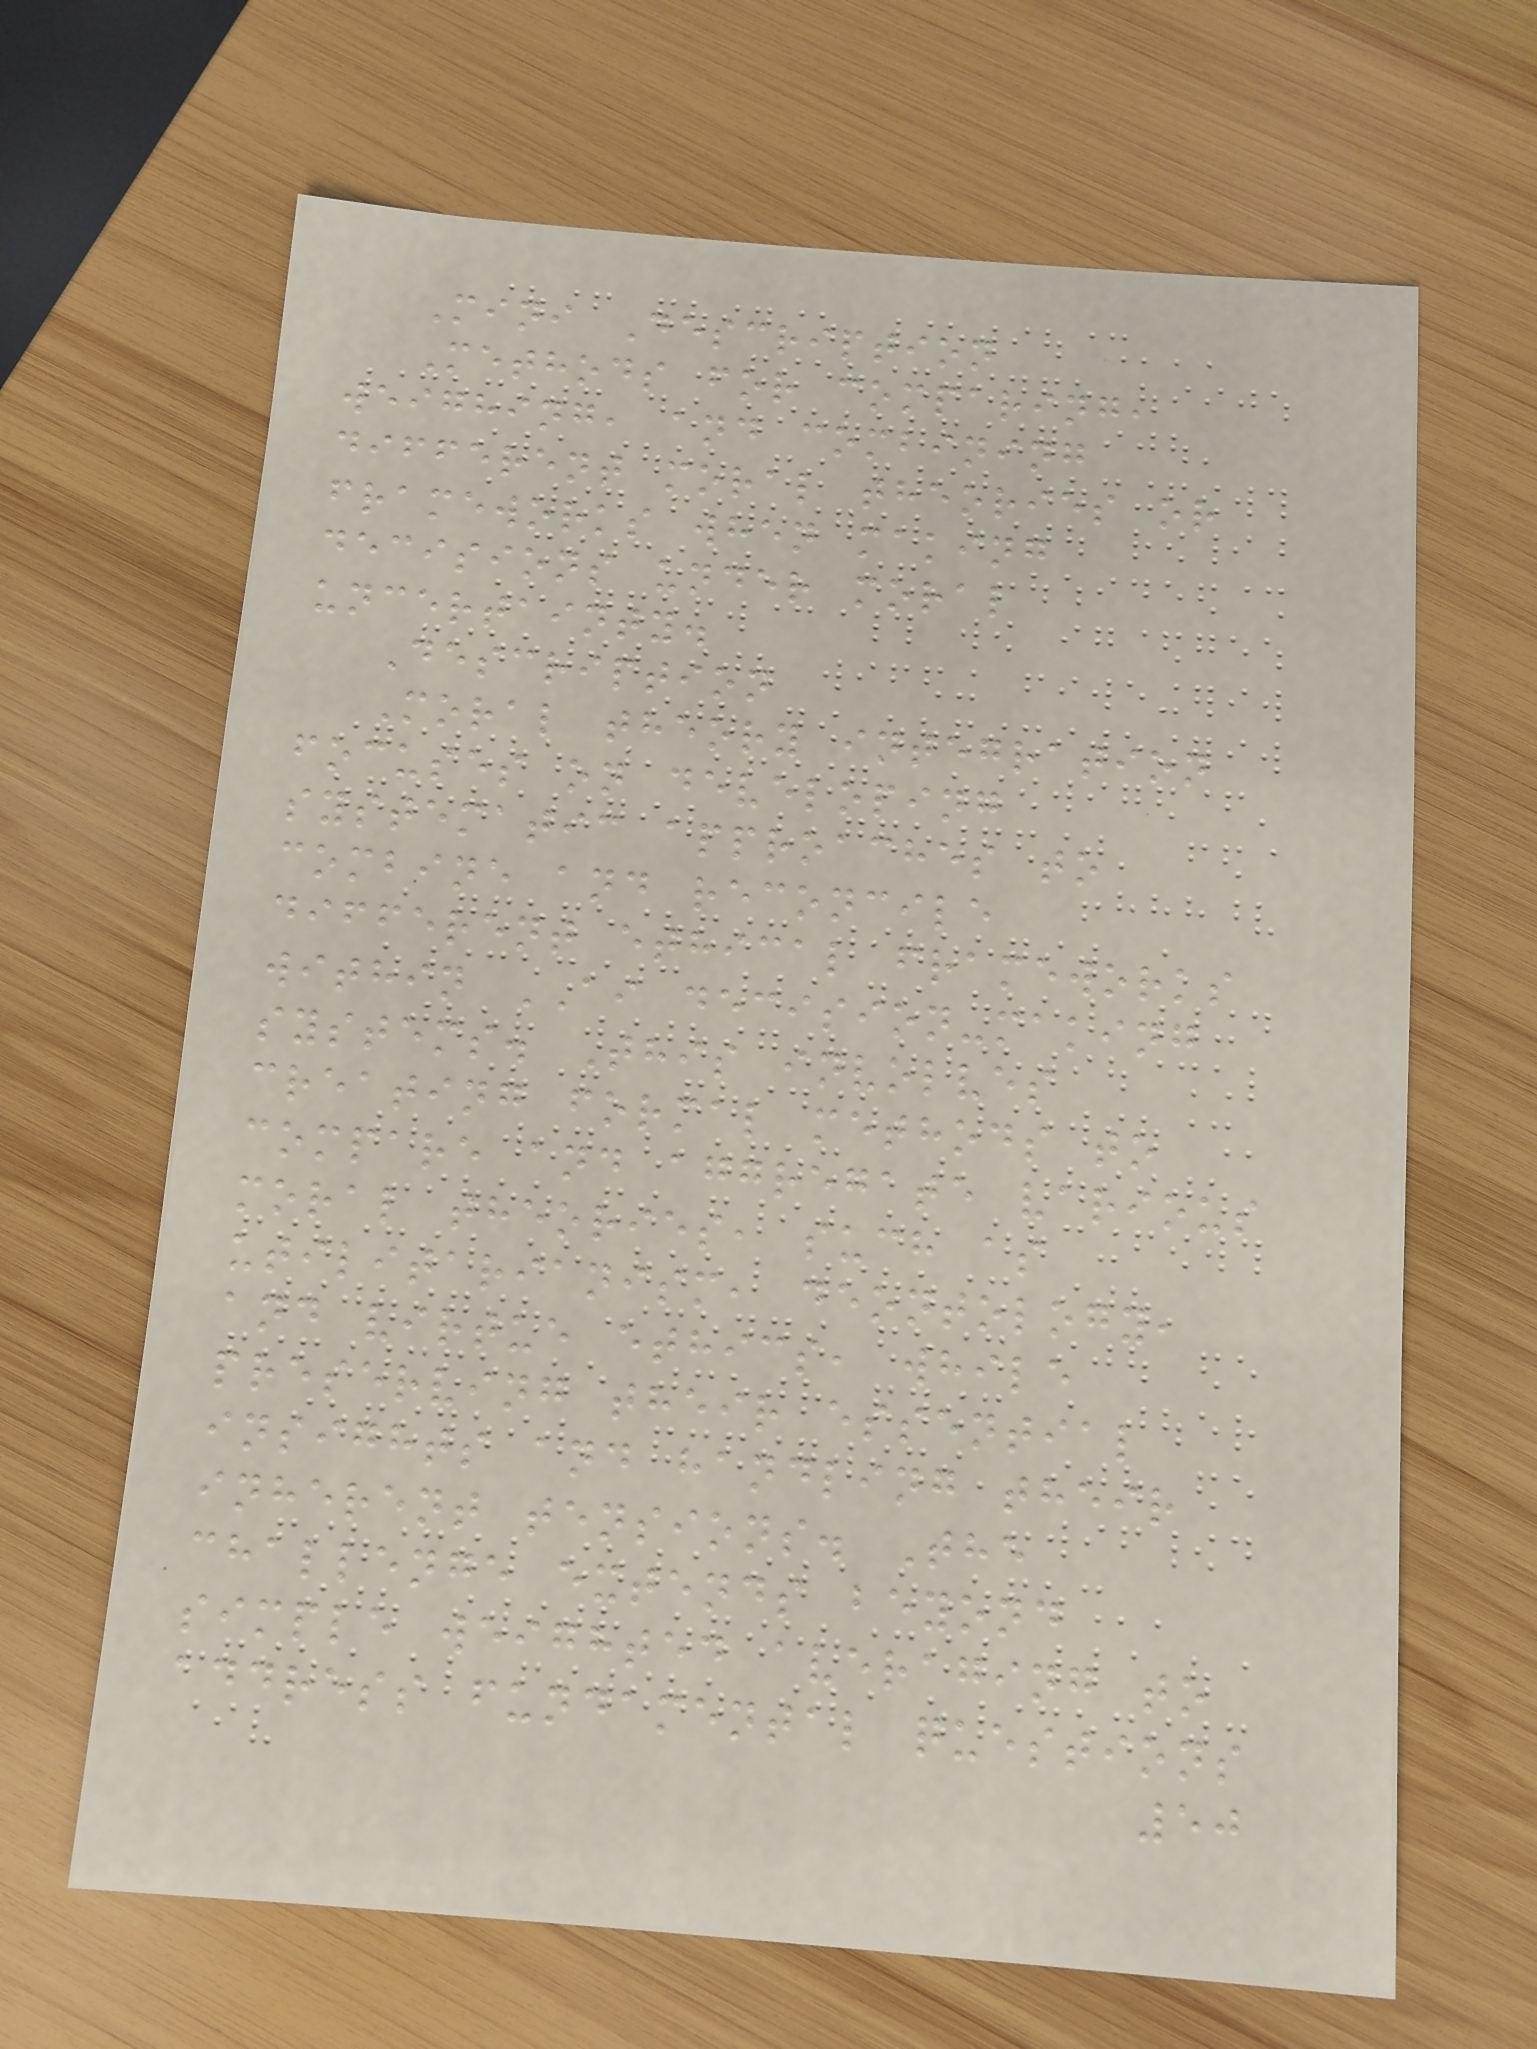Mini Description
Methods for comparing,
weighing, and combining
different moral theories or
frameworks when making
decisions under moral
uncertainty.
Description
Moral theory integration
focuses on developing
systematic approaches to
combine and reconcile
different ethical frameworks
within AI decision-making
systems. This involves
creating formal methods to
compare and aggregate various
moral theories, such as
utilitarianism, deontology,
and virtue ethics, while
preserving their essential
insights and handling their
inherent tensions. The
challenge extends beyond
simple weighted averaging to
address fundamental questions
50
